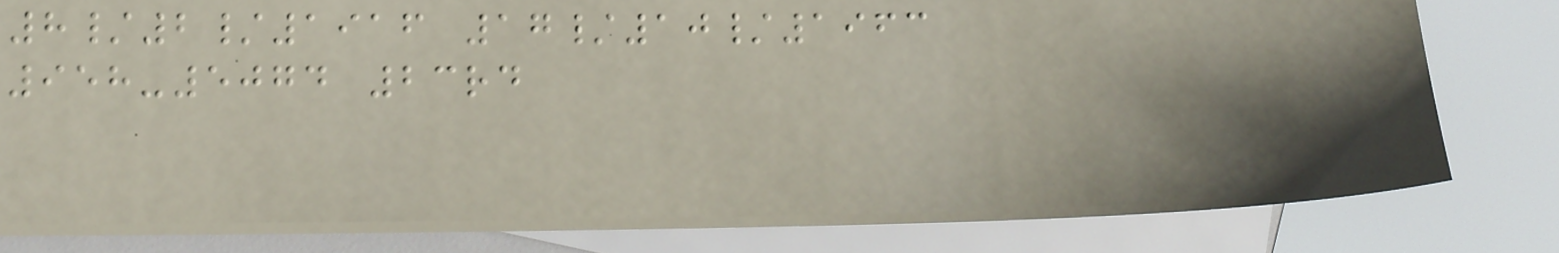8/2/1916 17/10/1963
958-5074 23rd
